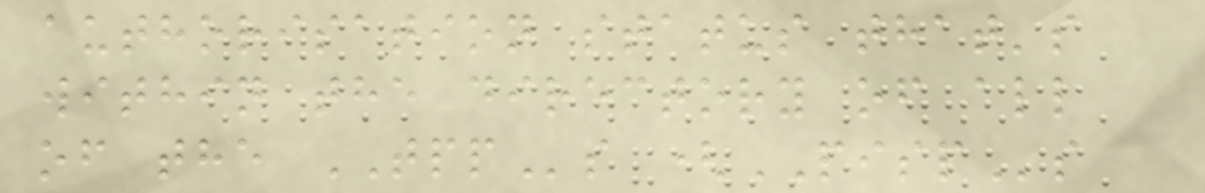authorisation status that's
within the directory of all
of the TPPs (PISPs
